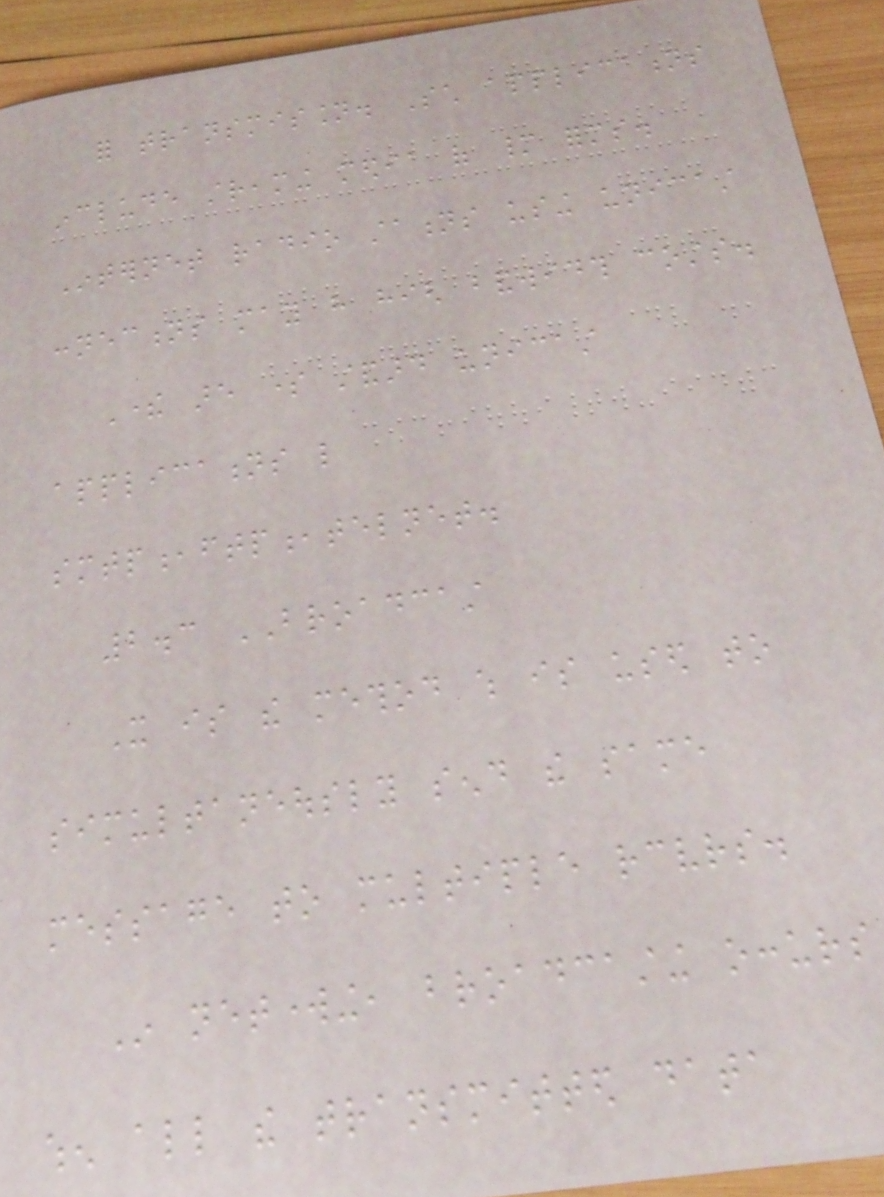for transmission. Such applications
include streaming media of many forms.
Internet radio stations using unicast
connections may have high bandwidth costs.
There are some standard unicast
applications like
smtp,ftp,telnet.
2.3 BROADCAST
It is the method which is used to
simultaneously send the same
message to multiple receivers.
In networking, broadcasting occurs
when all the transmitted data
